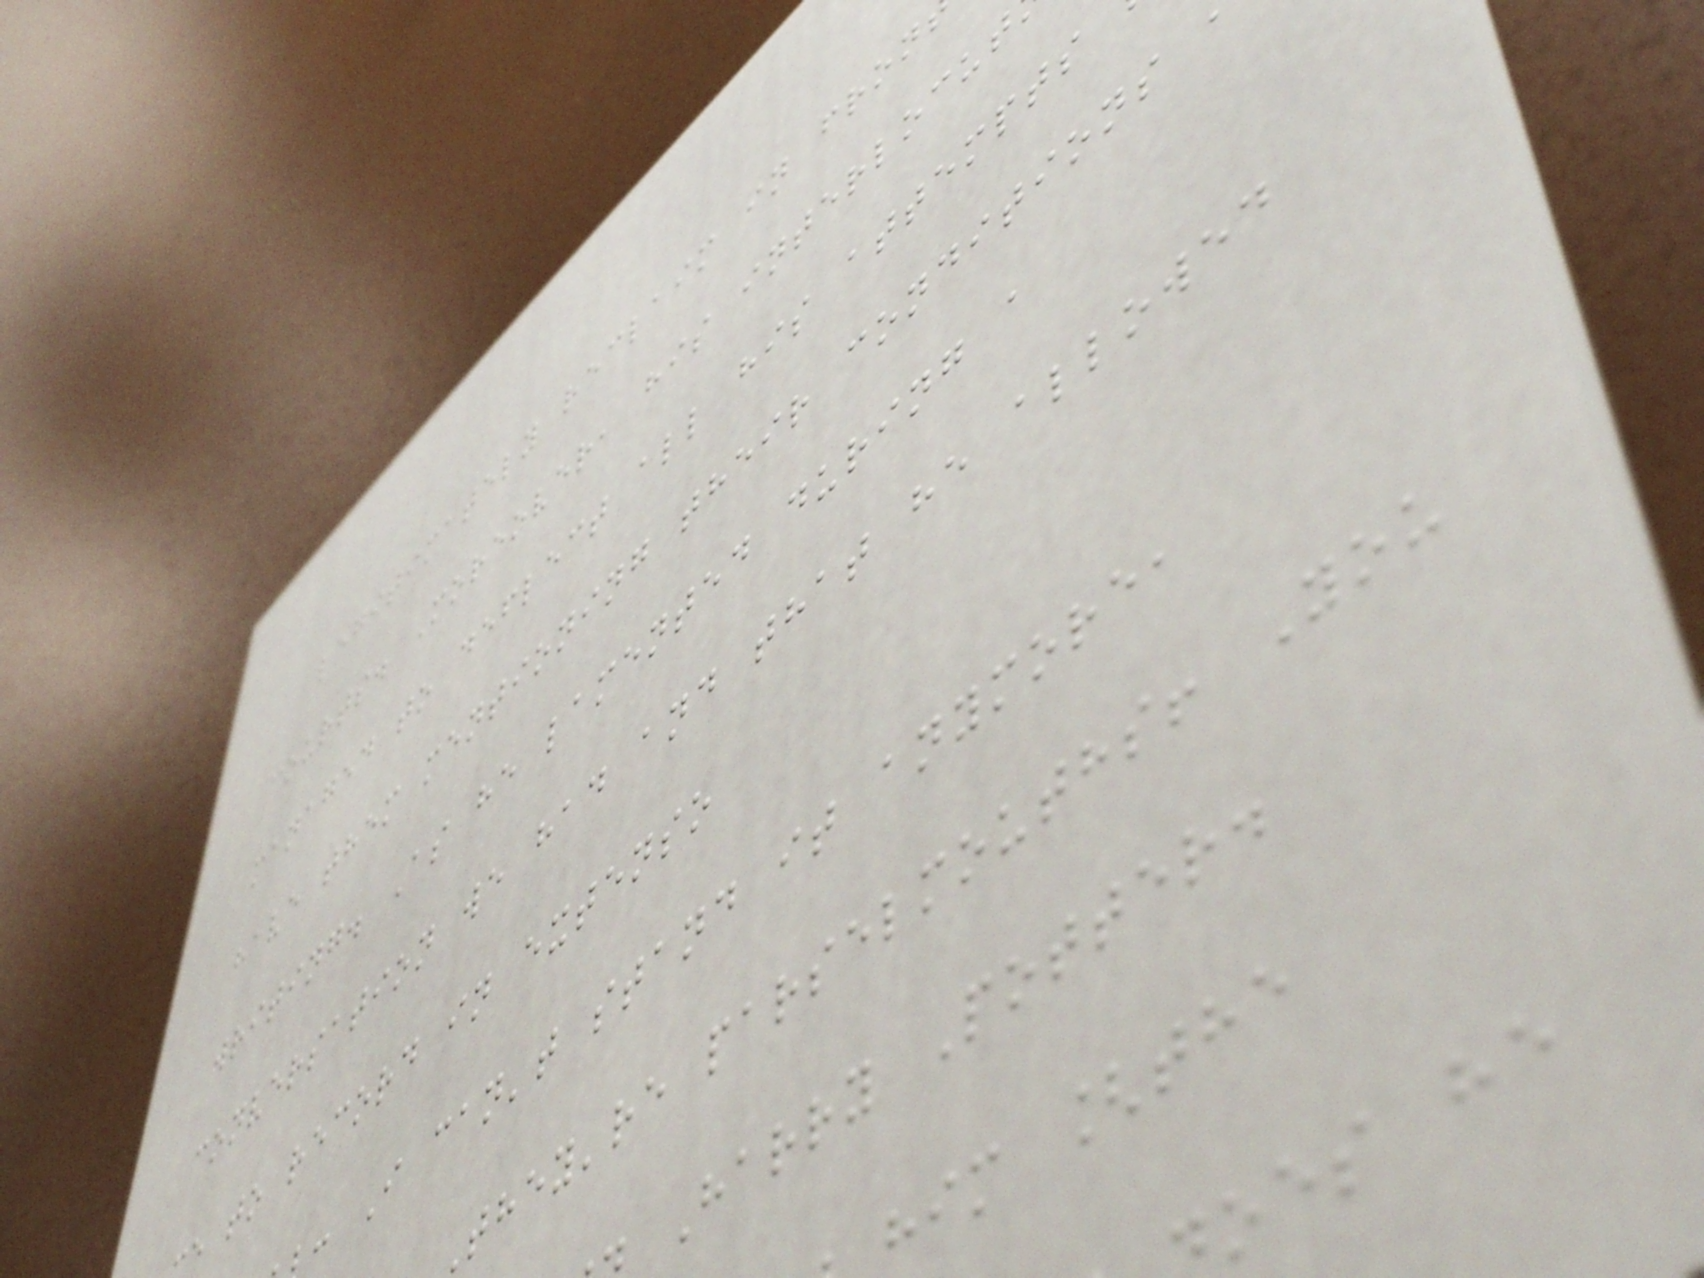legitimately reclaim in fron
courts. Moreover, his interlocut
managed to deflect all his attempts
have them mentioning their conditions
writing. As he lamented during a
conversation we had and that he allowed
e to record in extenso
: I can't stand it anymore,
they're parselmouths! You
Harry Potter.
him [the
